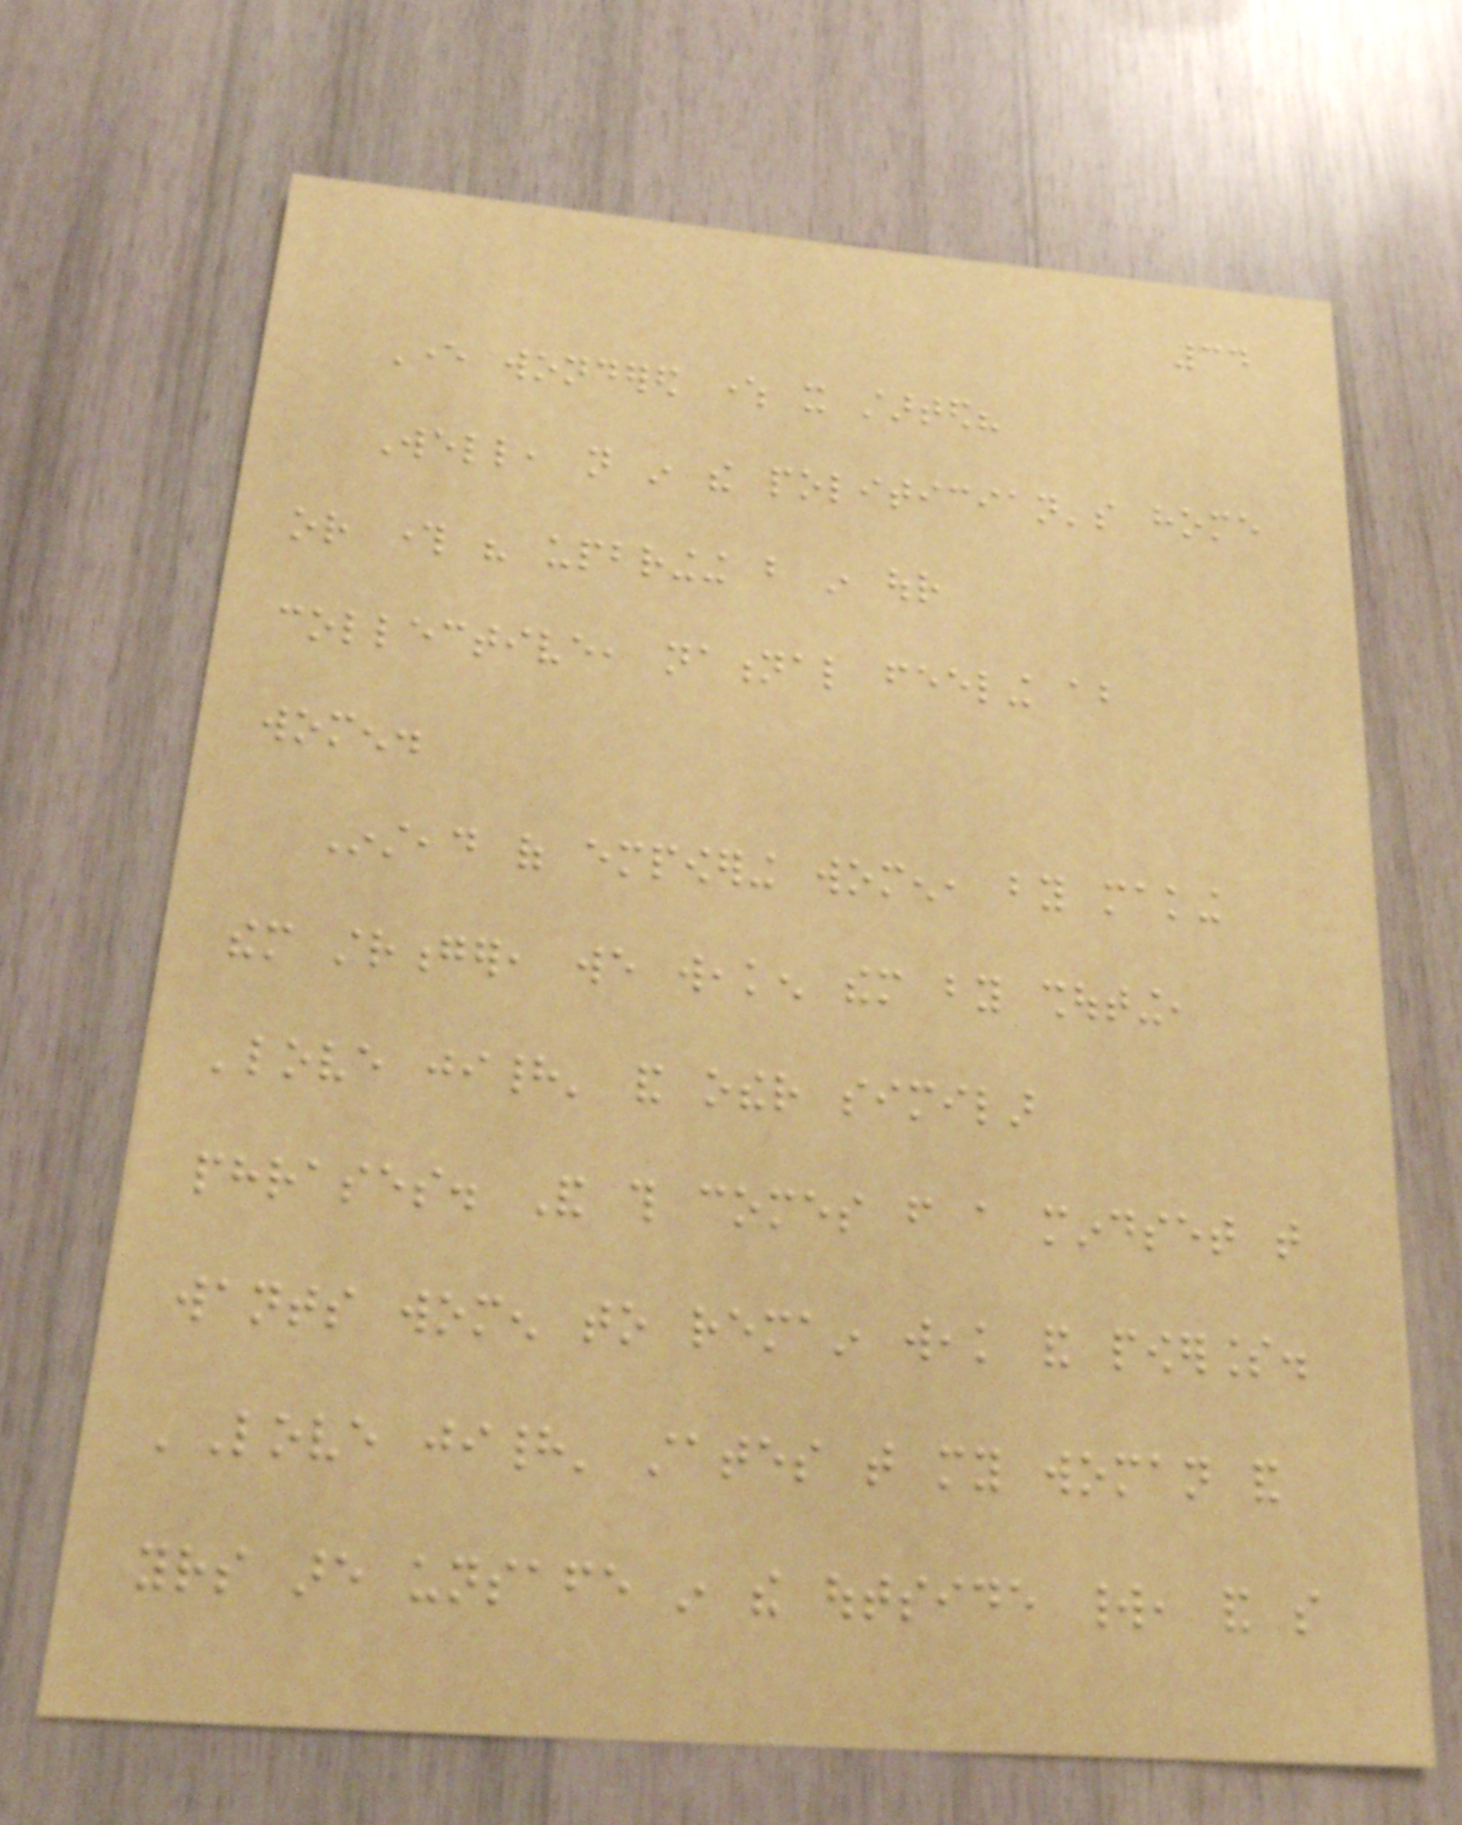34
Ever wondered where it started?
Well, not in the politician's home
or through his upbringing but in our
collective, national feeling about
women.
Instead of empowering women, by making
them stronger, we weaken them by shouting,
'love jihad' and other similar
phrases. And this comes from a mindset that
wants women to remain weak and powerless.
'Love jihad' states that my woman and
yours are unsafe in the outside world, and so
